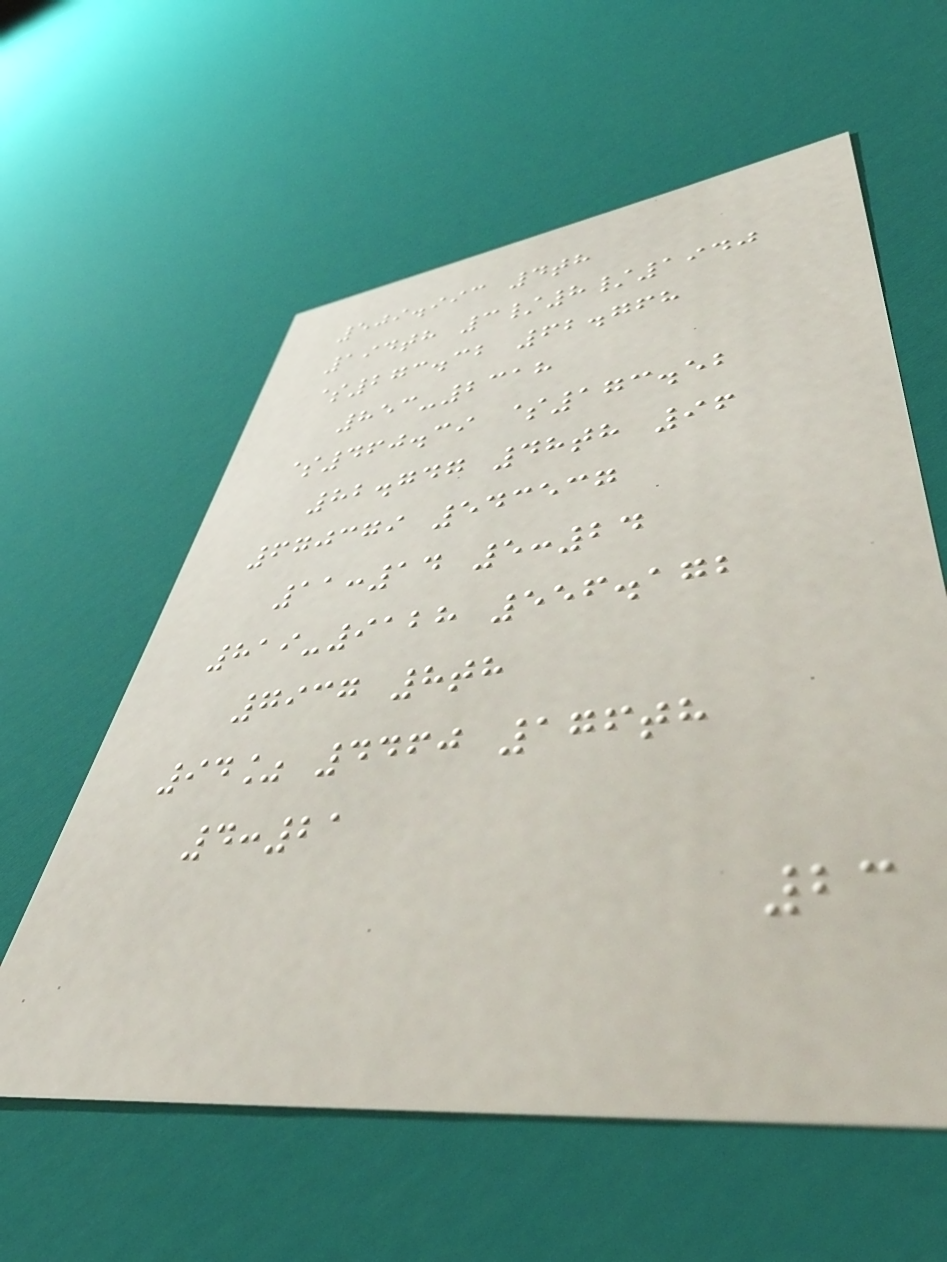509.993 4th
194th 3/8/1940
$273.32 62.768
853-2318
$460.39 $173.52
82.747 48th 96
670379 543537
11:14 5:24
819-9128 556.172
7937 8th
94% 4460 176th
4:21
23
